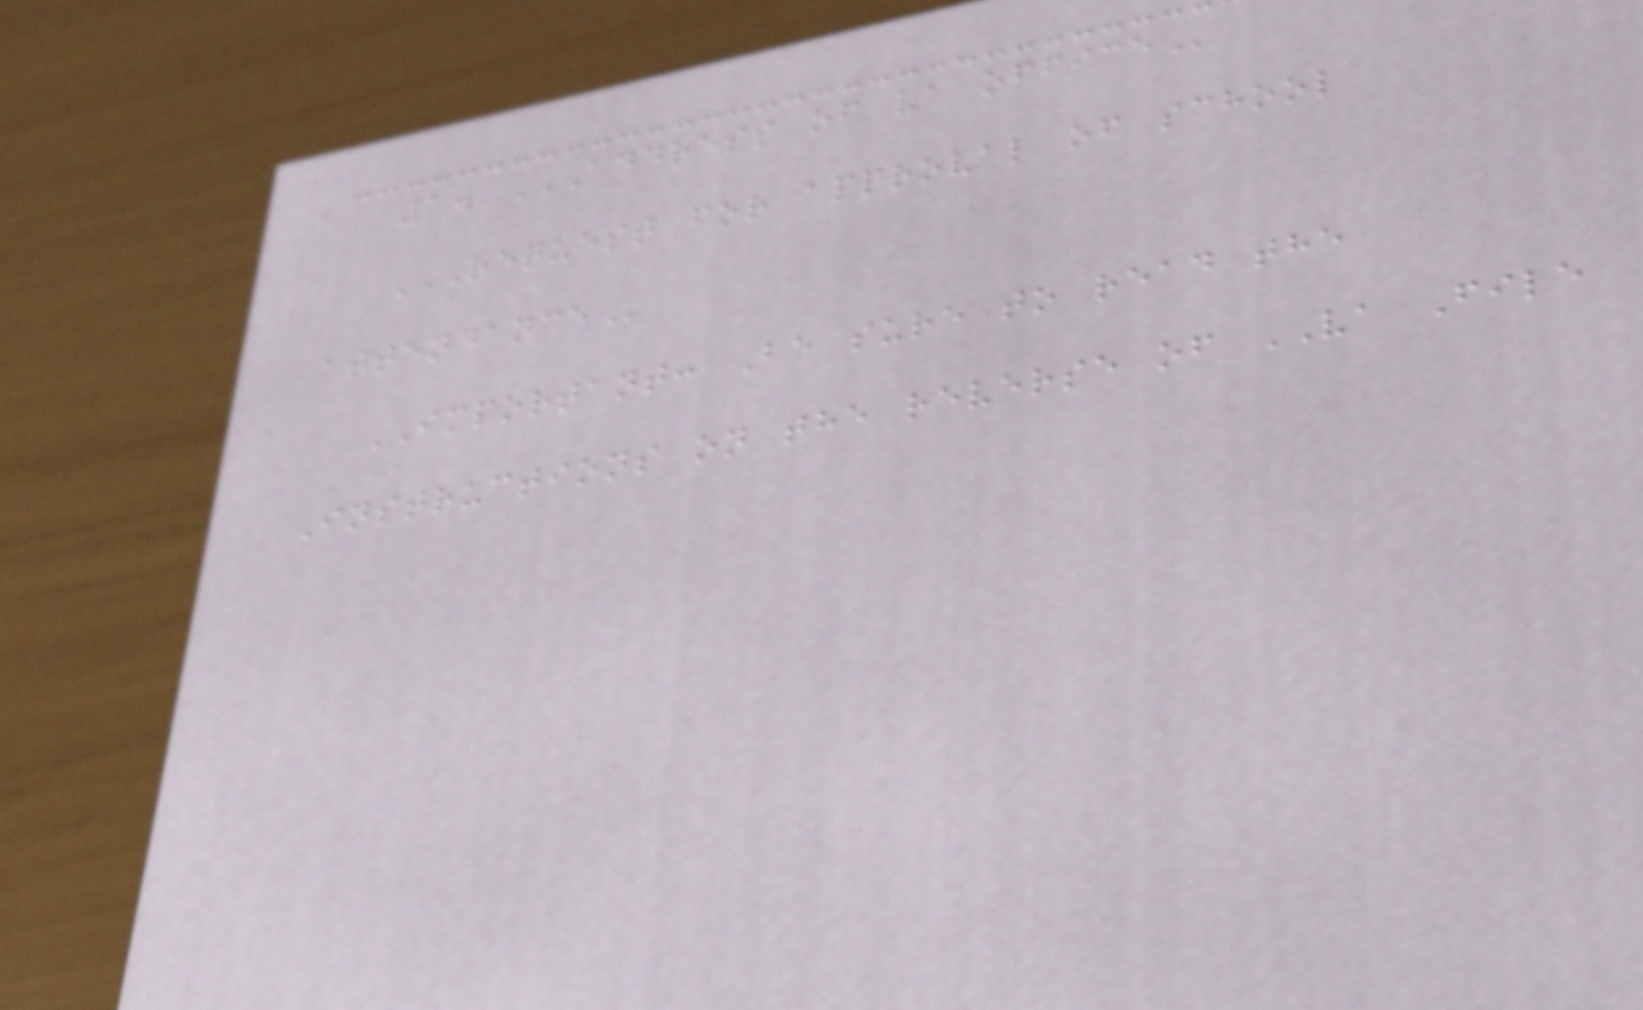1. ADDRESS OF VA OFFICE
REQUEST FOR APPROVAL OF SCHOOL
ATTENDANCE
IMPORTANT: Be sure to read the
Instructions on the reverse of VA File
